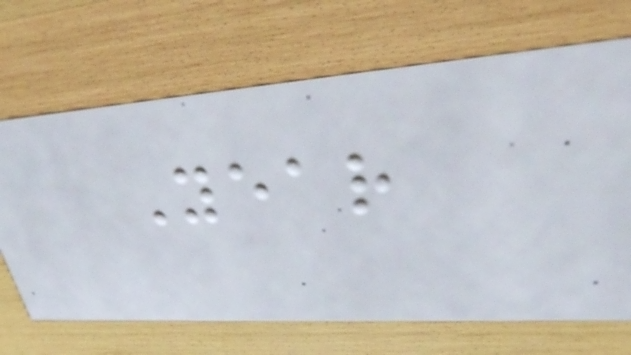Year
